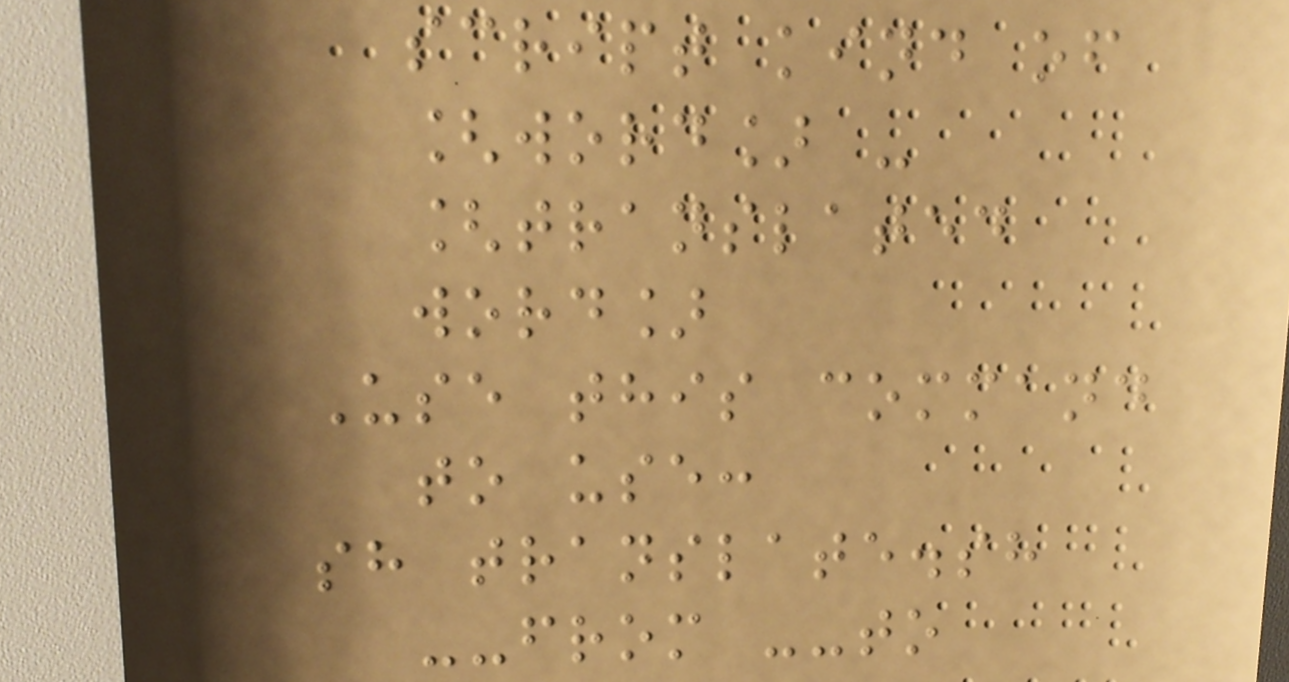script kind of
[word] -
[translated
word]
Use this command
to use:
sh translate.sh
--from --to
